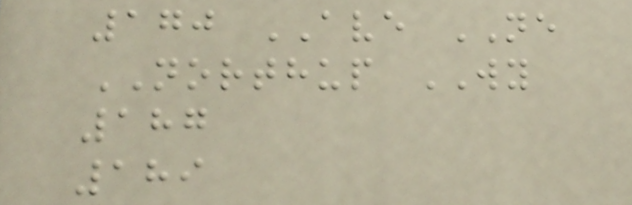170 AVE NE
NORTHUP WY
187
189
